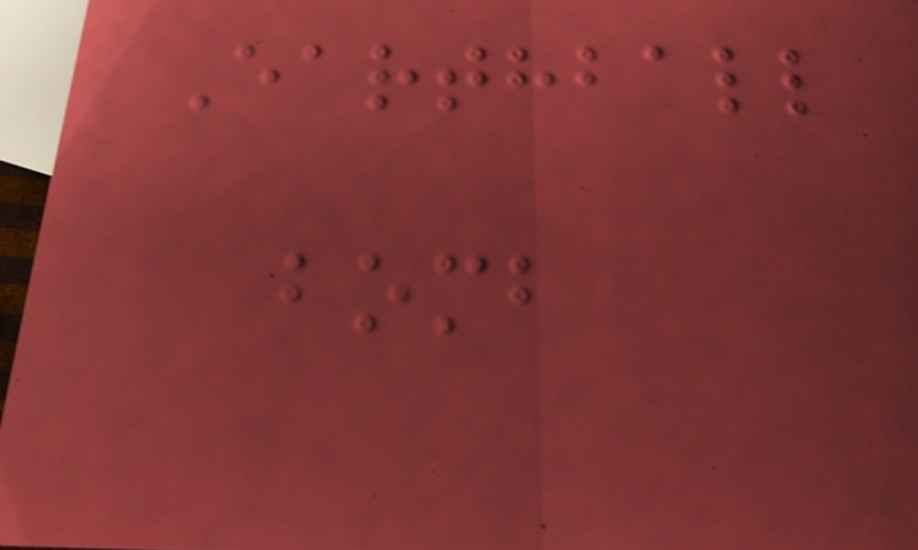Earthball
bomb
